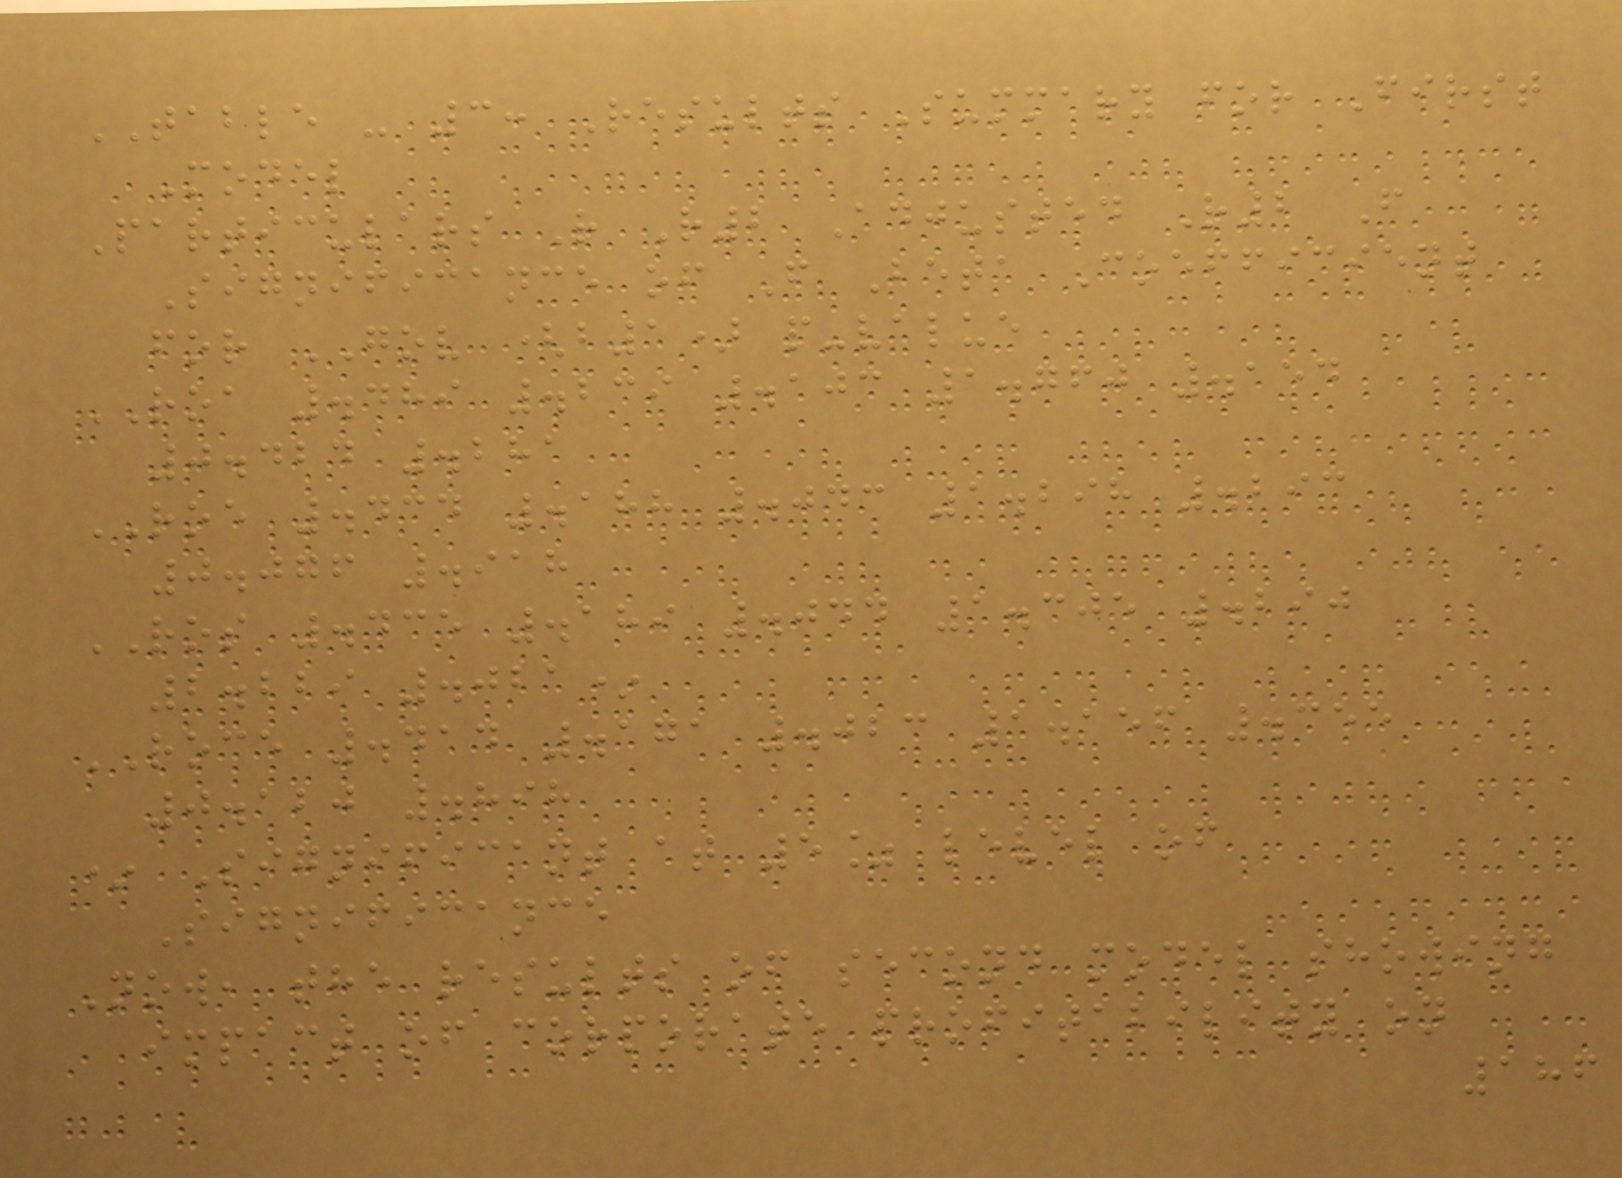TABLE - 3: Results Summary for First
Model
Particulars R R2 Adjusted R2 F
Significance of F Beta Coefficient
for GOV (b1) p-value
ROA .489 .239 .103 1.760 .154
0.424 .281
ROE .434 .188 .043 1.298 .293
0.076 .918
ROS .435 .189 .044 1.305 .290
2.229 .021*
ROCE .414 .171 .023 1.156 .355
0.120 .898
* Significant at 5% level of
Significance
Now, the results of second model showing
impact of corporate profitability on
186
